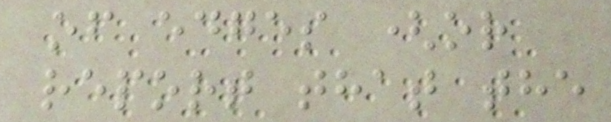of edges (or
report that the
